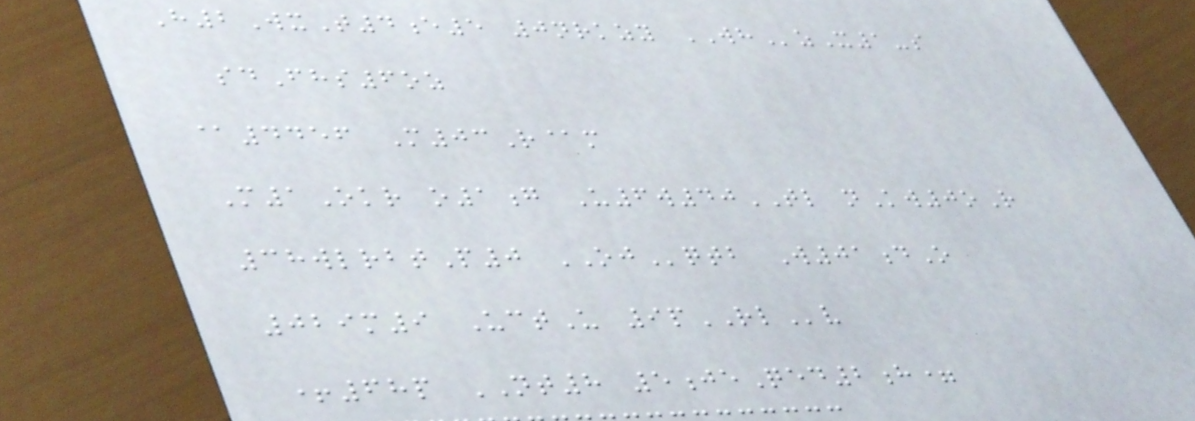H2WxT4e5 0nrkzy WHzX1-s
sdFhs6oz
@4456 M03R@m
M1Okr o1g U6w40TL nKw0oR
38wlrbtP0 OJqtb W01dO
029m9 UctU 9pRLv
+68p NT8 5jeQed2h=
